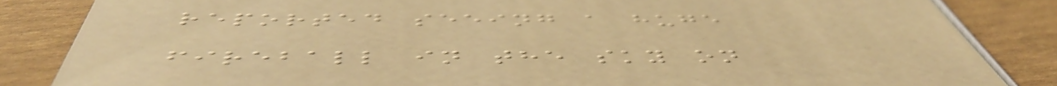reported seeing a huge
fireball in the sky on
